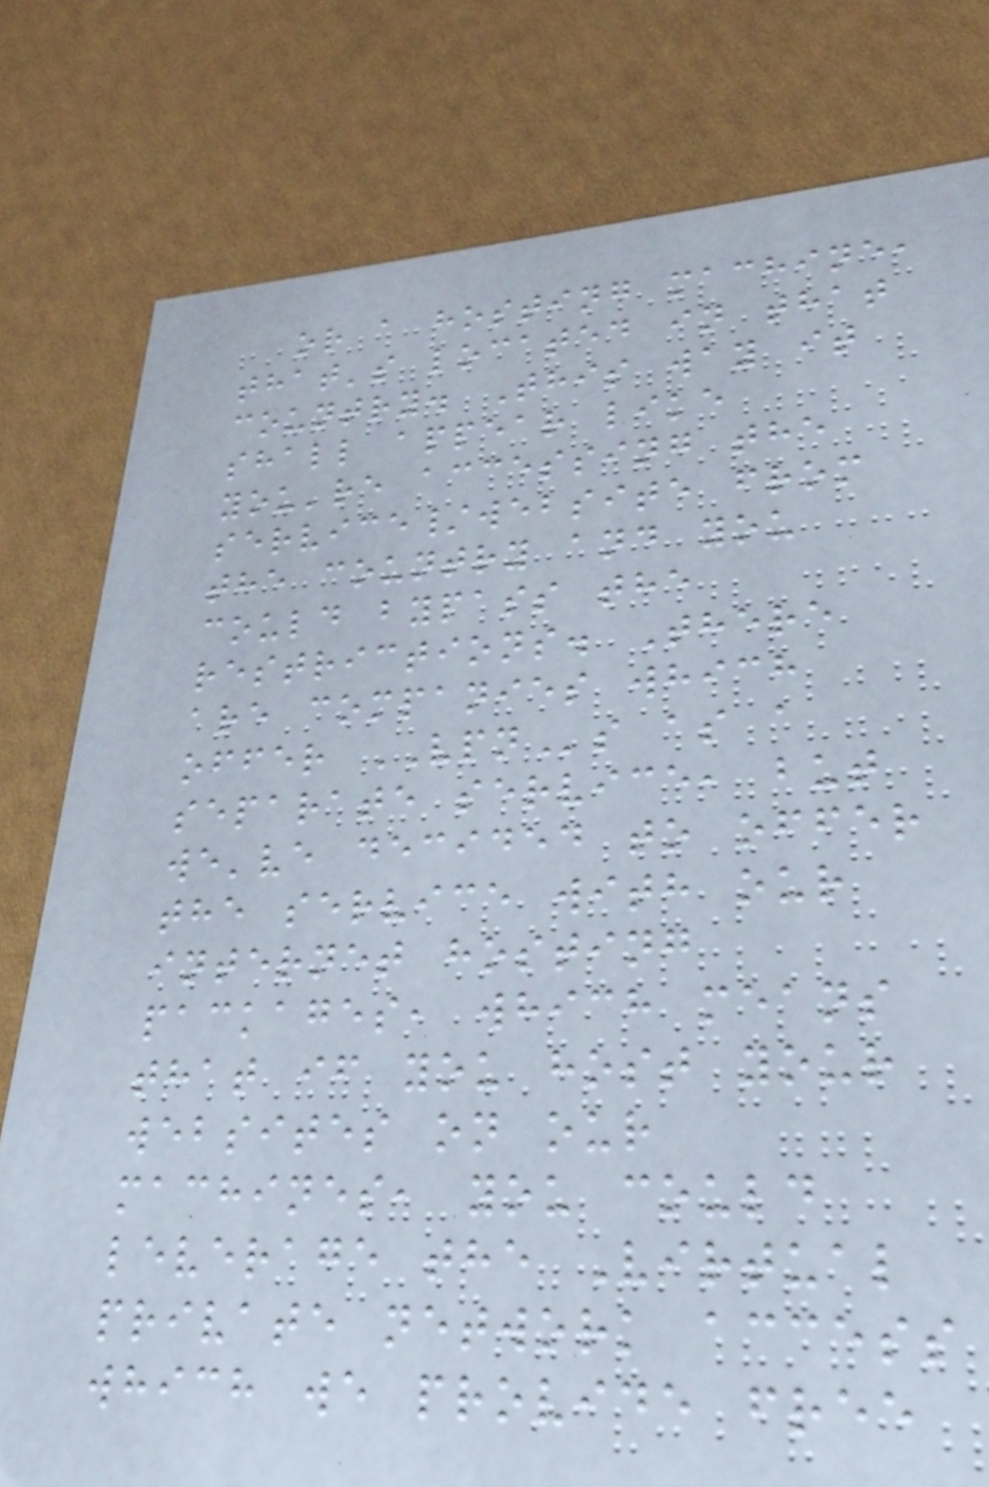or a hosting machine,
that's located in that
country. This way it
shall appear like
you're accessing the
service/website from
the country and you
could bypass the
restrictions. There
are companies which
offer VPNs as a
separate service, but
we've decided to offer
the service with our
internet hosting
packages, which means
that if you host your
websites on our
machines, you could
leverage the Virtual
private network access
which we provide free
